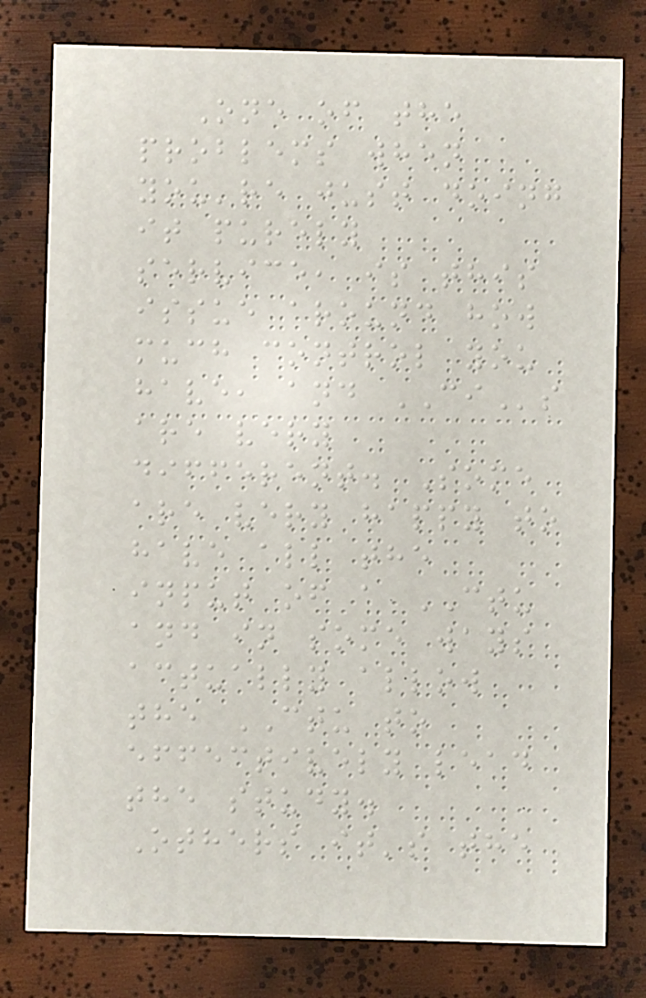One of the
problems when
you're just doing
it purely
service, is this
issue around how
much control you
have, and CIs
are very
different. Some
are very happy to
have all the
input of a CTU
and in some ways
actually allow
the CTU to
effectively lead
the study.
Others it's the
